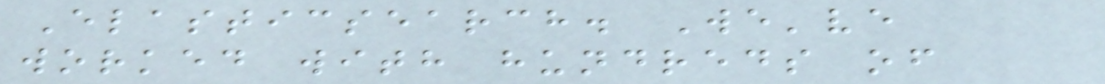Elasticsearch. We've
worked with hundreds of
